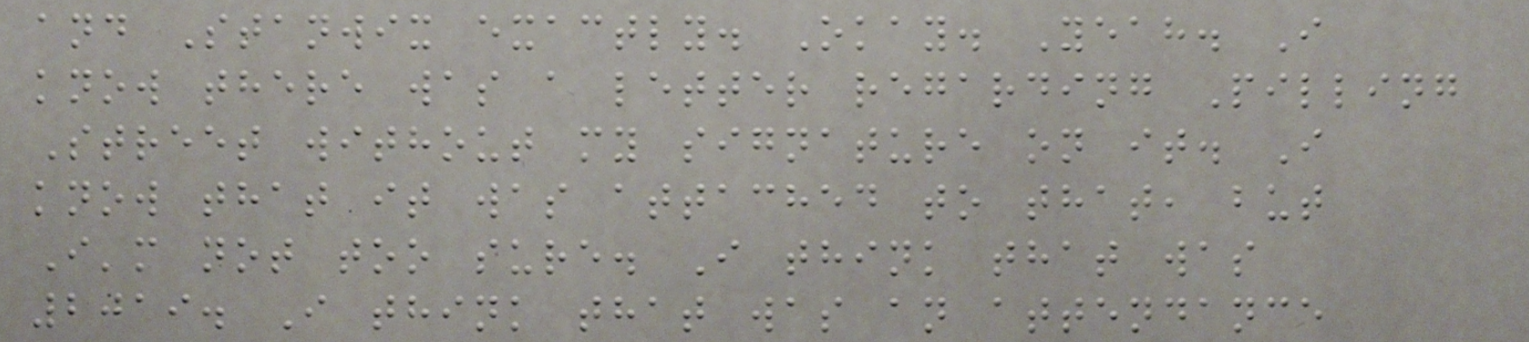and Stanwix exactly. Okay. Yeah. I
know there was a letter regarding Pilling
Street without my signature on it. I
know that it was attached to that, but
I'm not too sure. I think that was
2019. I think that was an attendance
